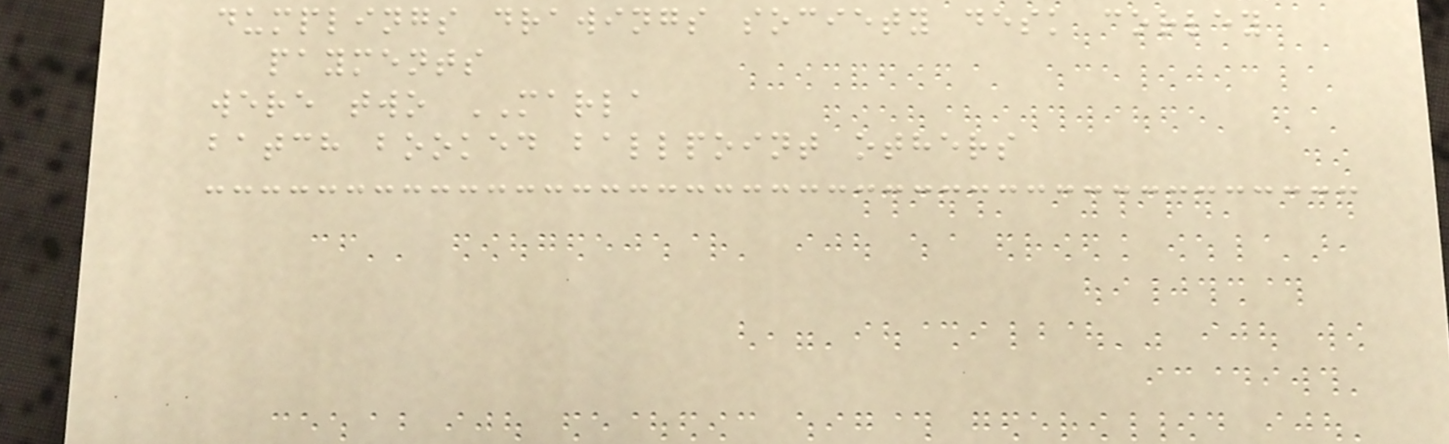dumplings drawings society desk corley
payments
were two MARLA
batch booked ballpoint others
